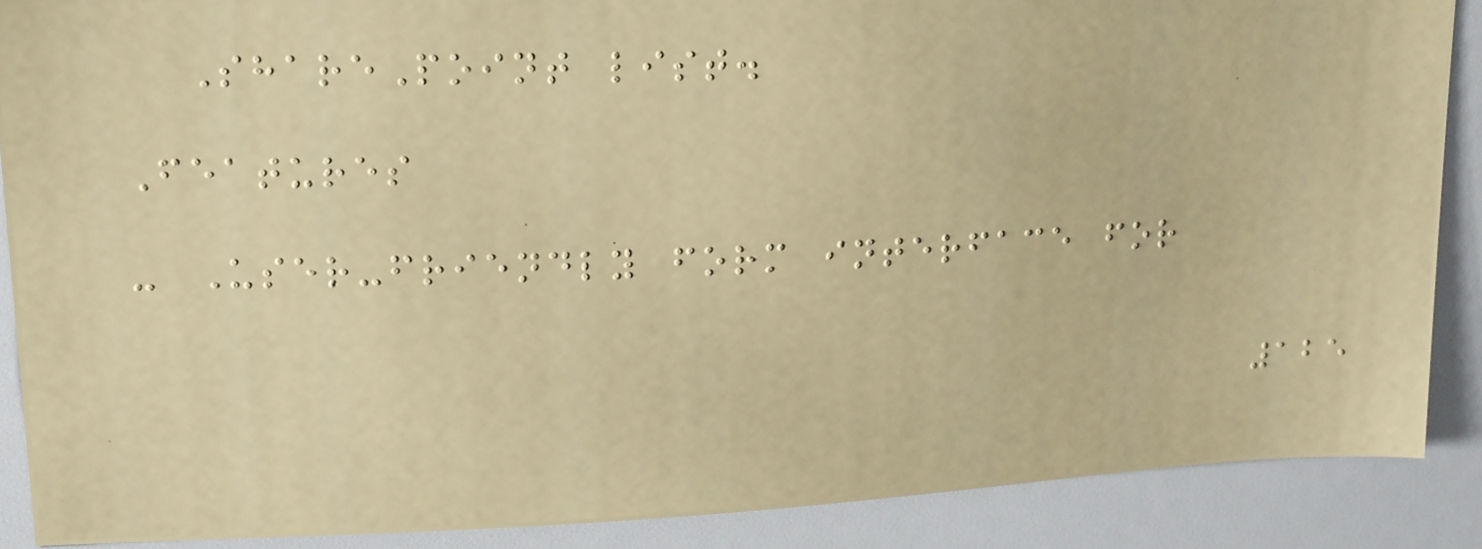SharePoint list.
Features
- User-friendly form interface for
125
